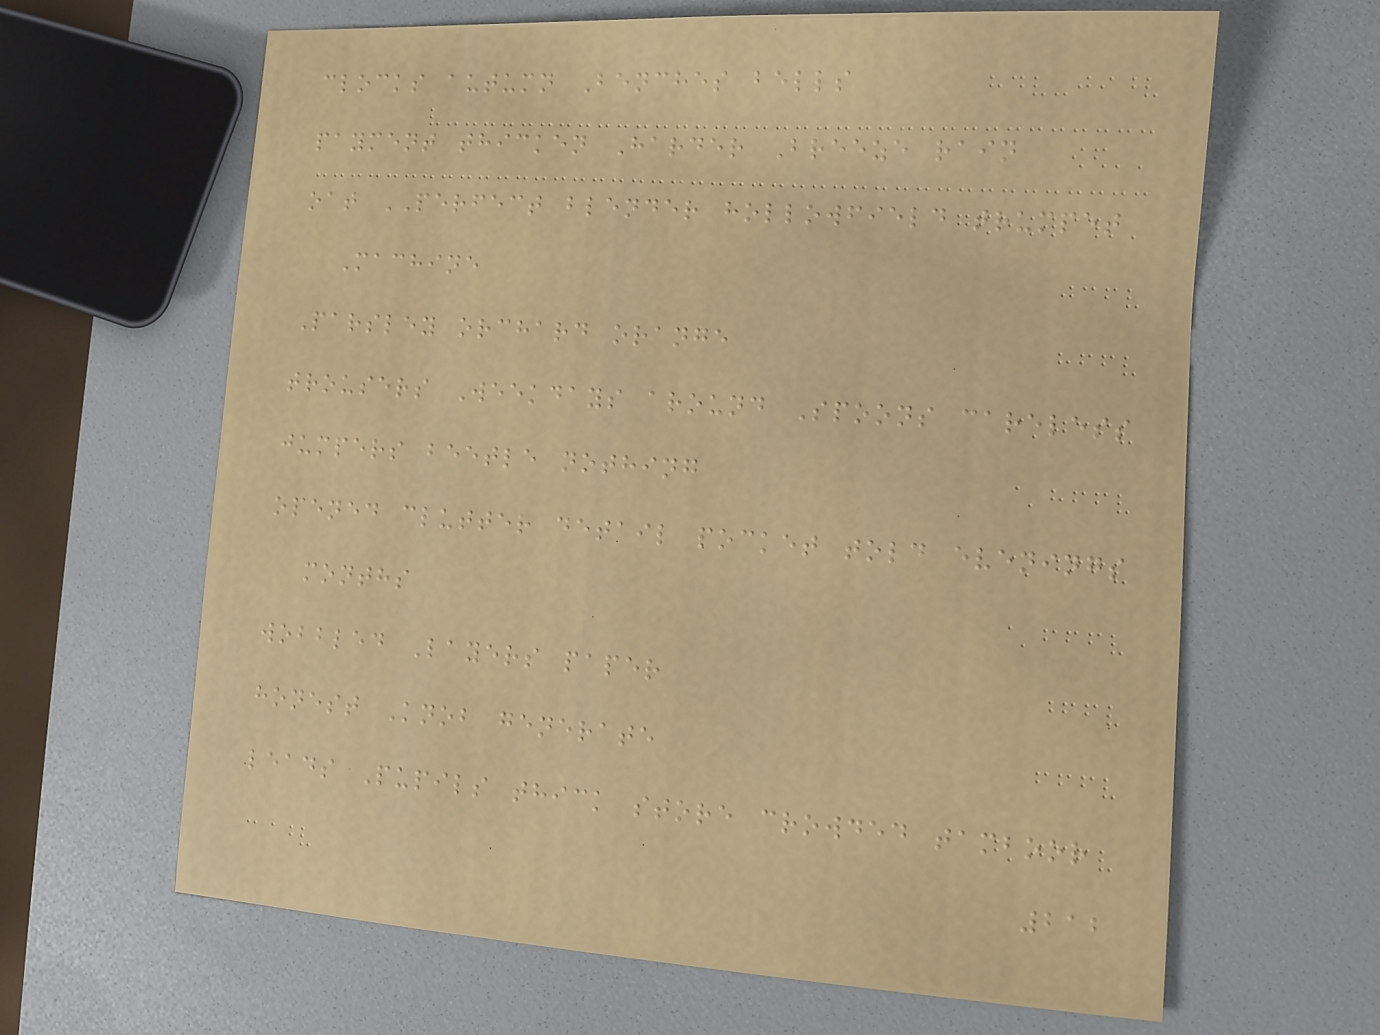clocks autumn Benches bells
payment thicken Harder Breeze rain
oat PERFECT blender hollowfield trumpet
Machine
Parsley orchard orange
trousers Weekdays around Spoons careless
jumpers beetle nothing
opened clutter detail pocket told evenings
months
wobbled Layers paper
honest Knob generate
leads Pupils thick store crowded tamboor
212
